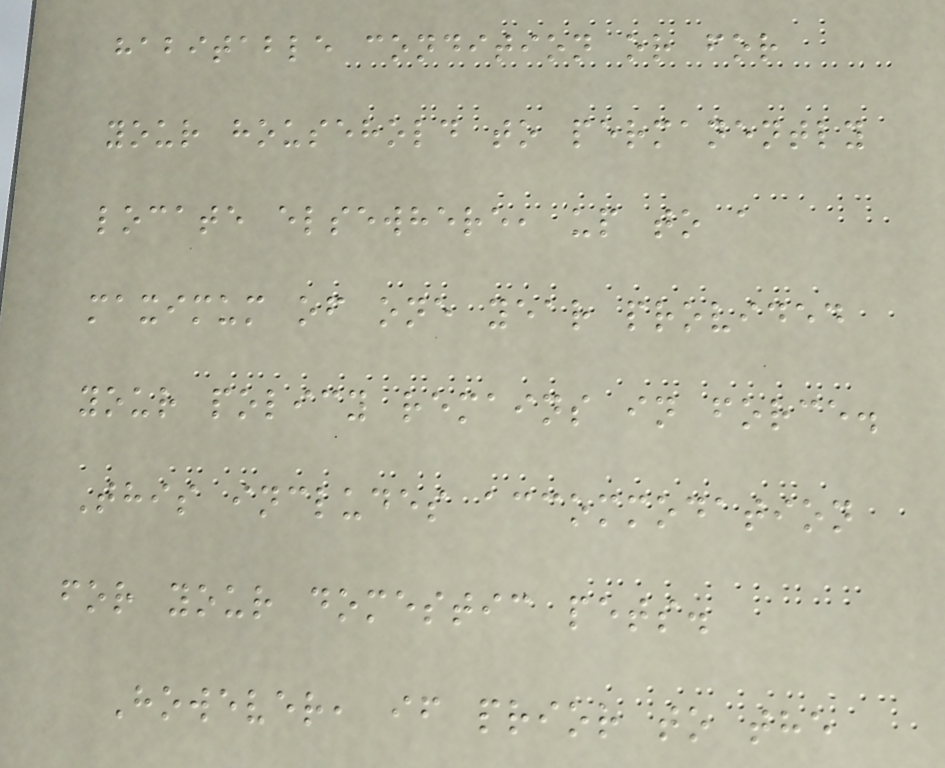habitable condition or for
your household to permanently
locate elsewhere, up to a
maximum of one year provided
your policy remains in force.
This includes accommodation
for your domestic pets.
However, if prior to the
